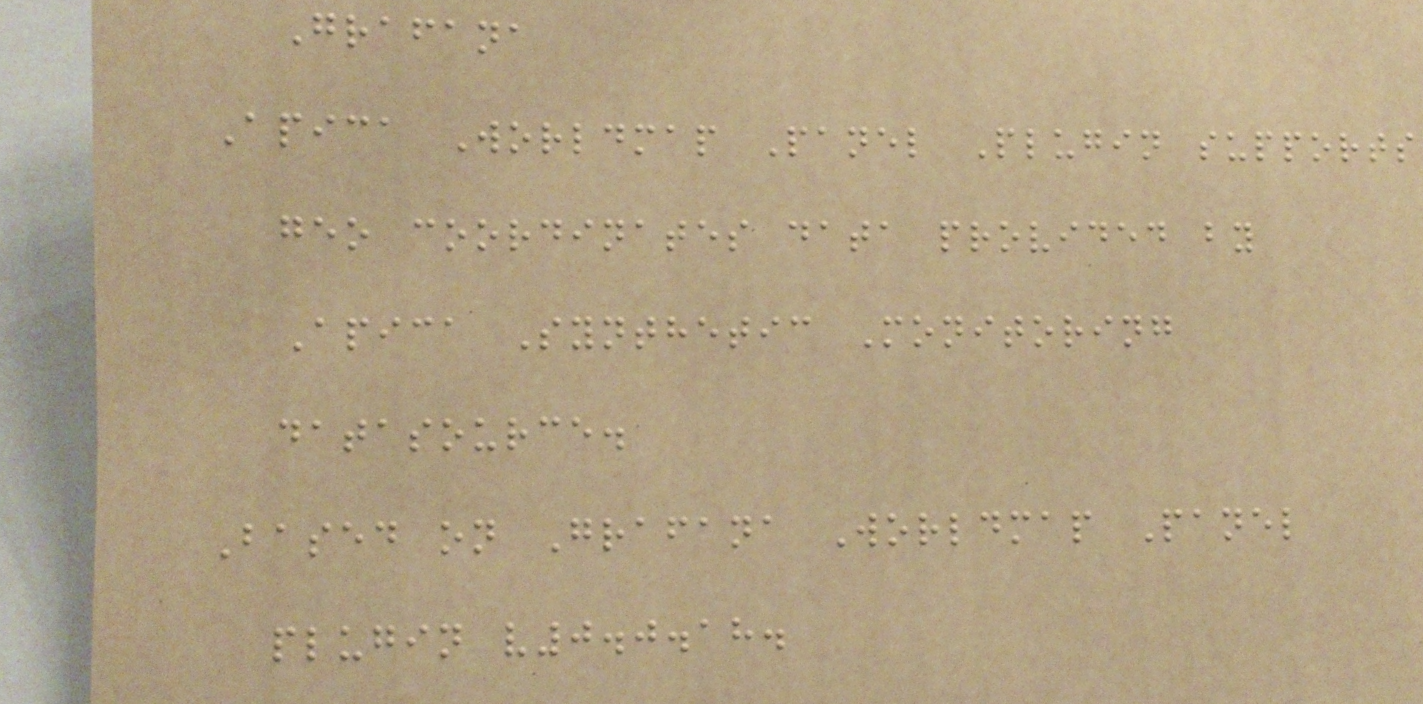Grafana
Apica Worldmap Panel Plugin supports
geo coordinates data provided by
Apica Synthetic Monitoring
datasource.
Based on Grafana Worldmap Panel
plugin v0.0.18.
